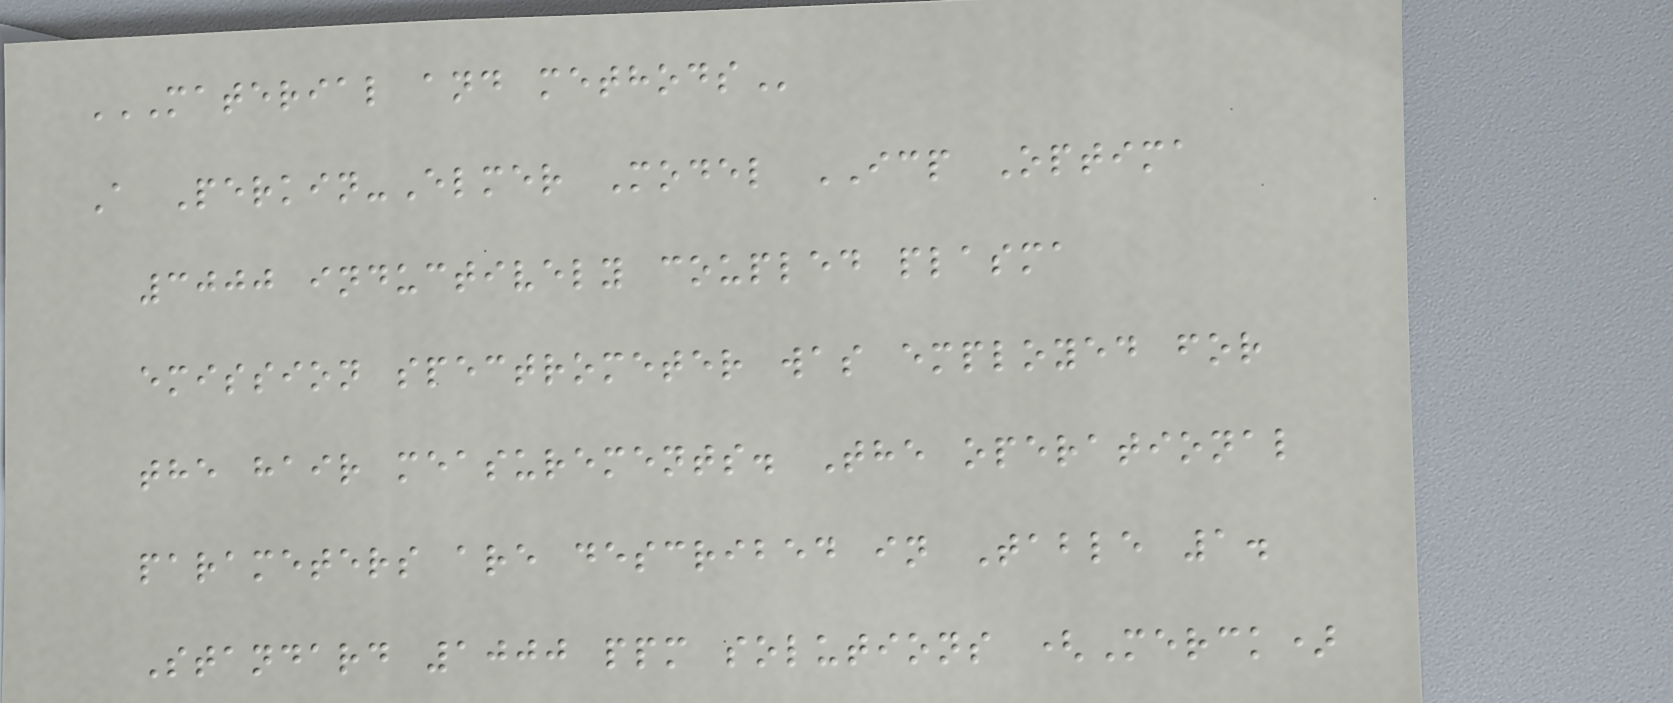MATERIAL AND METHODS
A Perkin-Elmer Model ICP Optima
3000 inductively coupled plasma
emission spectrometer was employed for
the hair measurements. The operational
parameters are described in Table 1.
Standard 1000 ppm solutions (Merck)
